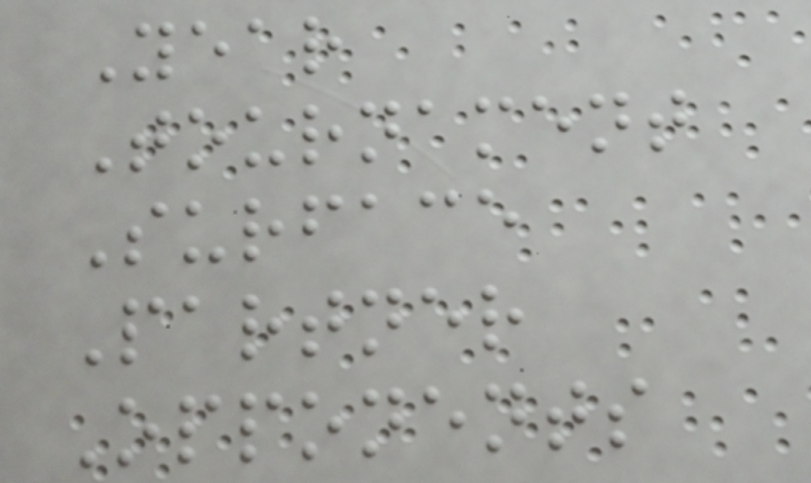Year
Tournament
Surface
Partner
Opponents
